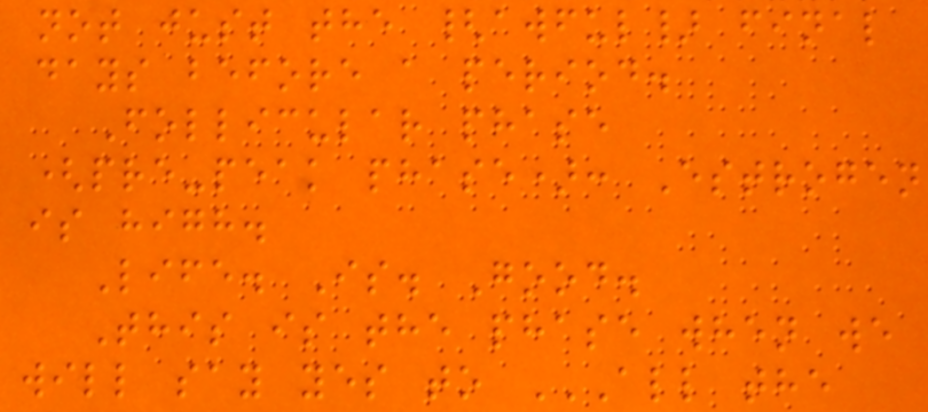not just the {awful} final
days before a period.
Follicular phase
(pre-peak phase): Estrogen
is high.
Life. Is. Good.
This is the phase when we
will say yes to ALL THE
